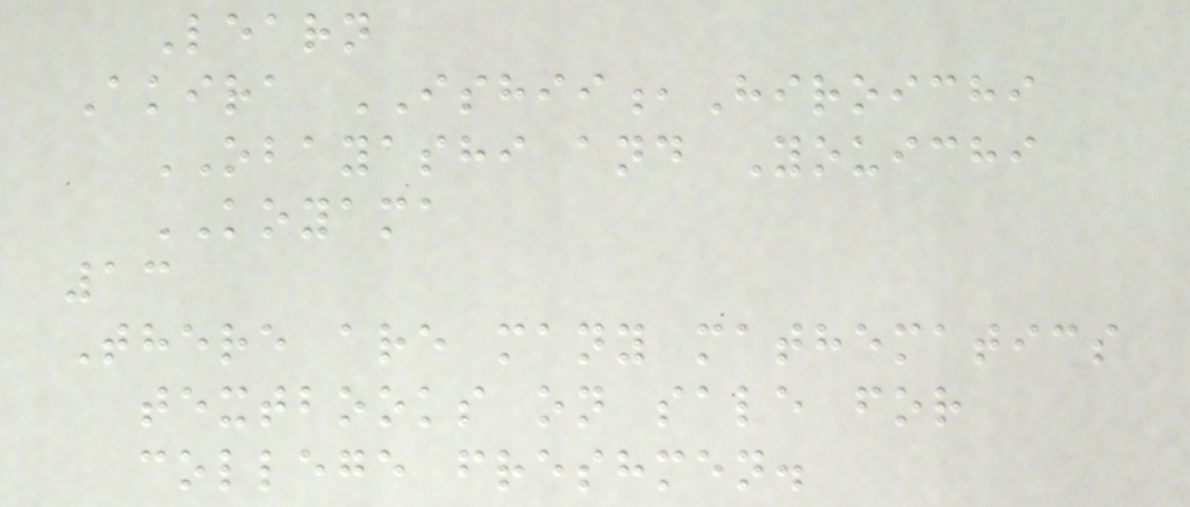Learn
Akira ISHII,Hiroichi
OBAYASHI and Youichi
KOYAMA
13
There are many mathematics
textbooks on sale for
college freshmen.
